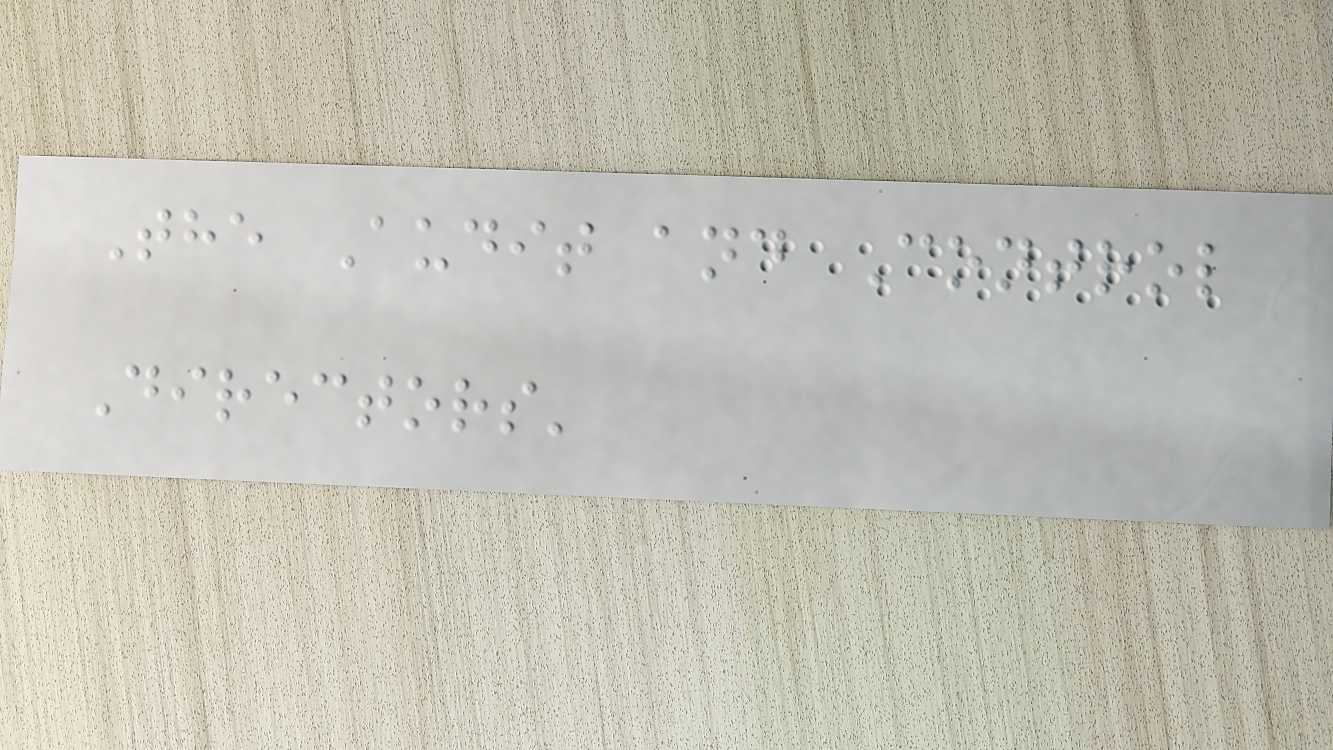The Audit and Control
Directors'
